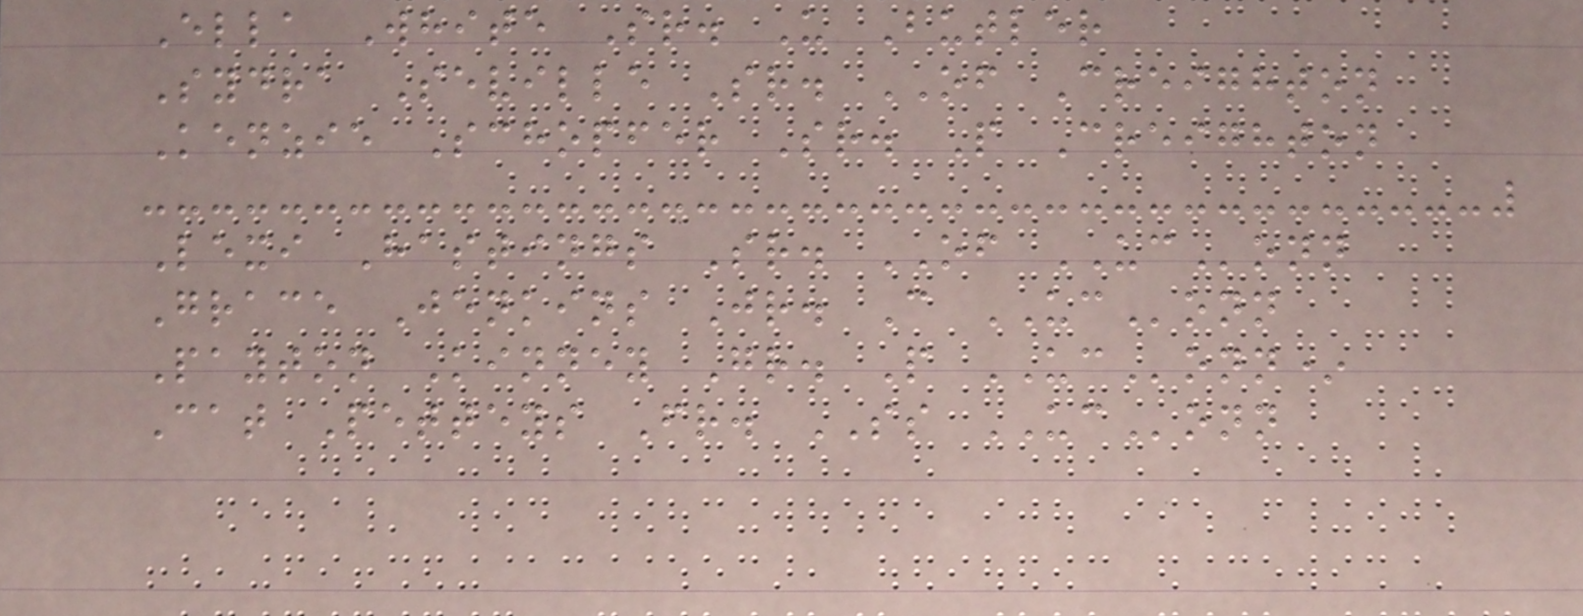Ella White Sr. U Butler
Sydra Seville Sr. OF Creighton
Kenzie Schopfer Sr. P Creighton
Lexi Hastings Sr. OF UConn
Grace Jenkins Jr. C UConn
Payton Kinney Gr. P UConn*
Cat Petteys Fr. SS UConn
